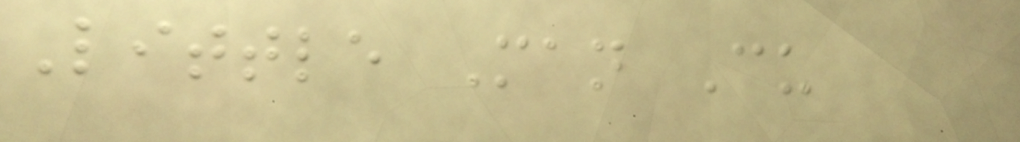Little Man Cu
